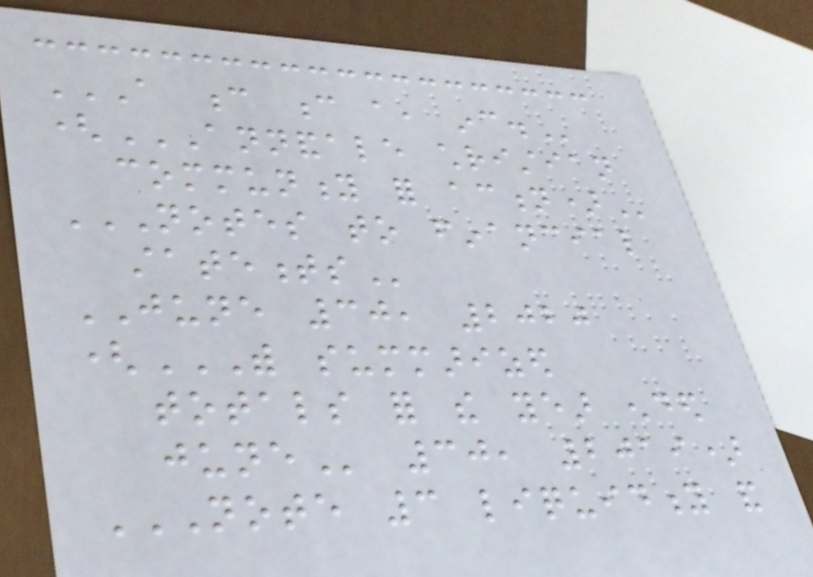A C C A, INC.
(ANNANDALE CHRISTIAN
COMMUNITY FOR ACTION)
NOTES TO FINANCIAL
STATEMENTS
JUNE 30, 2020
(WITH SUMMARIZED
TOTALS FOR THE YEAR ENDED
JUNE 30, 2019)
NOTE 3 LIQUIDITY AND
